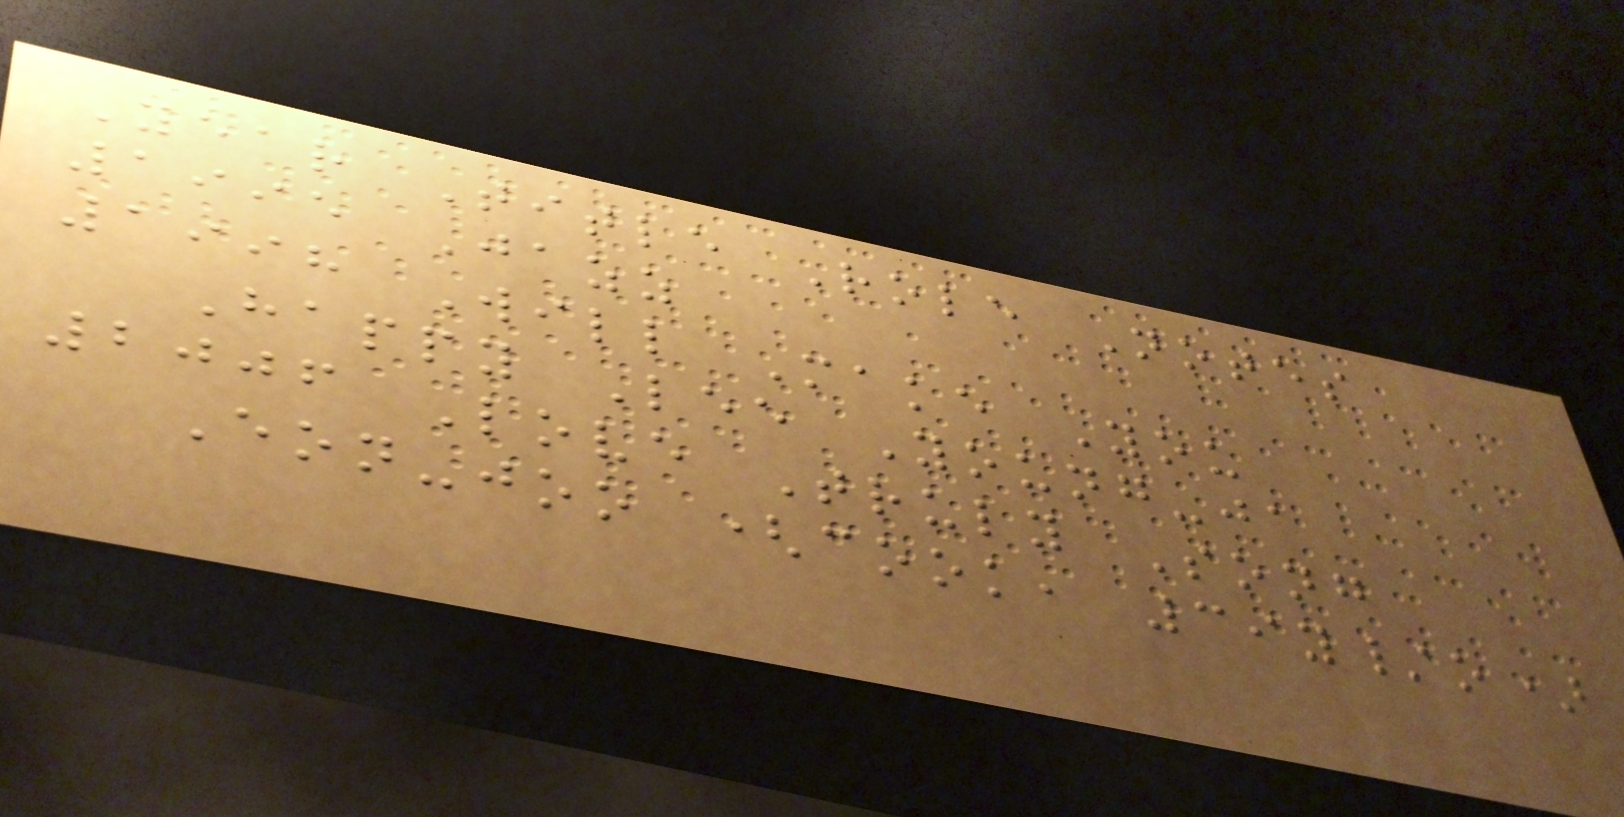Year Title Role Notes
1995 Jazz
1998 Will Make You
Happy Lee Young-ja
2006 Love Truly Song
Eon-joo (cook, 39y/o)
